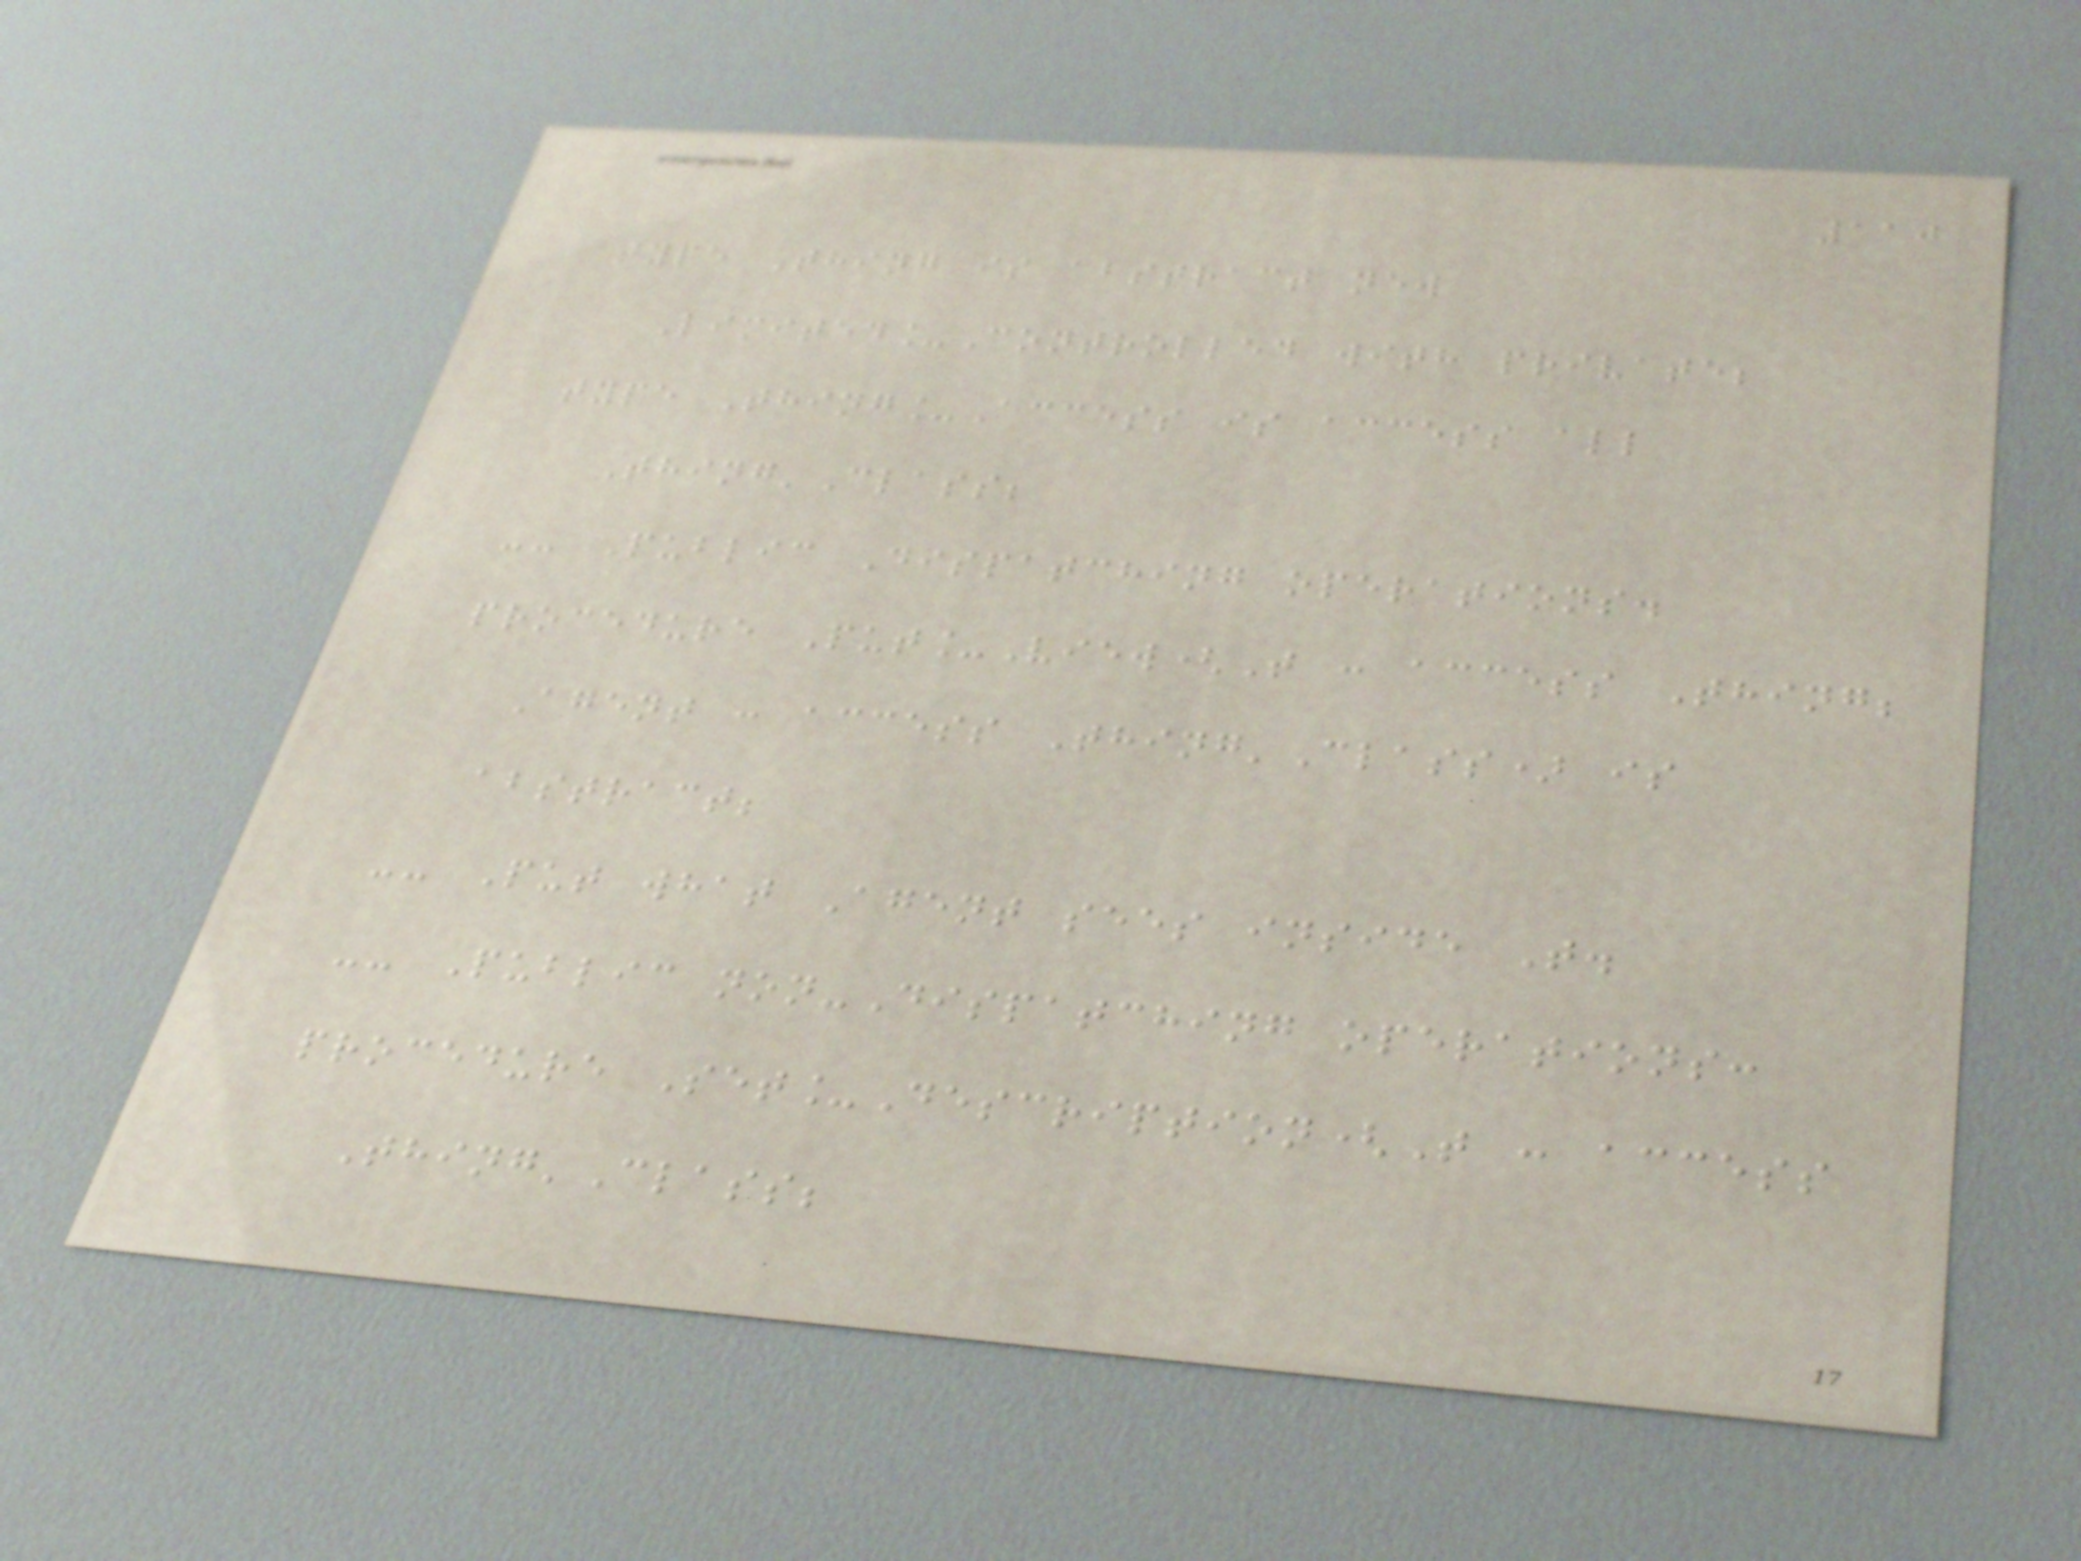110
type Thing is abstract new
Limited_Controlled with private;
type Thing_Access is access all
Thing'Class;
-- Public Dispatching operations.
procedure Put_View(T : access Thing;
Agent : access Thing'Class) is
abstract;
-- Put what Agent sees inside T.
-- Public non-Dispatching operations:
procedure Set_Description(T : access
Thing'Class;
